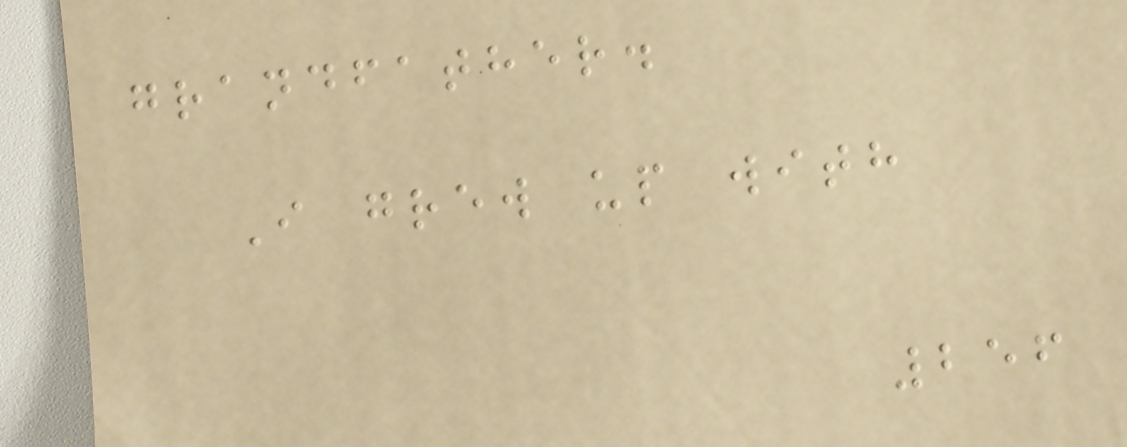grandfather.
I grew up with
256
